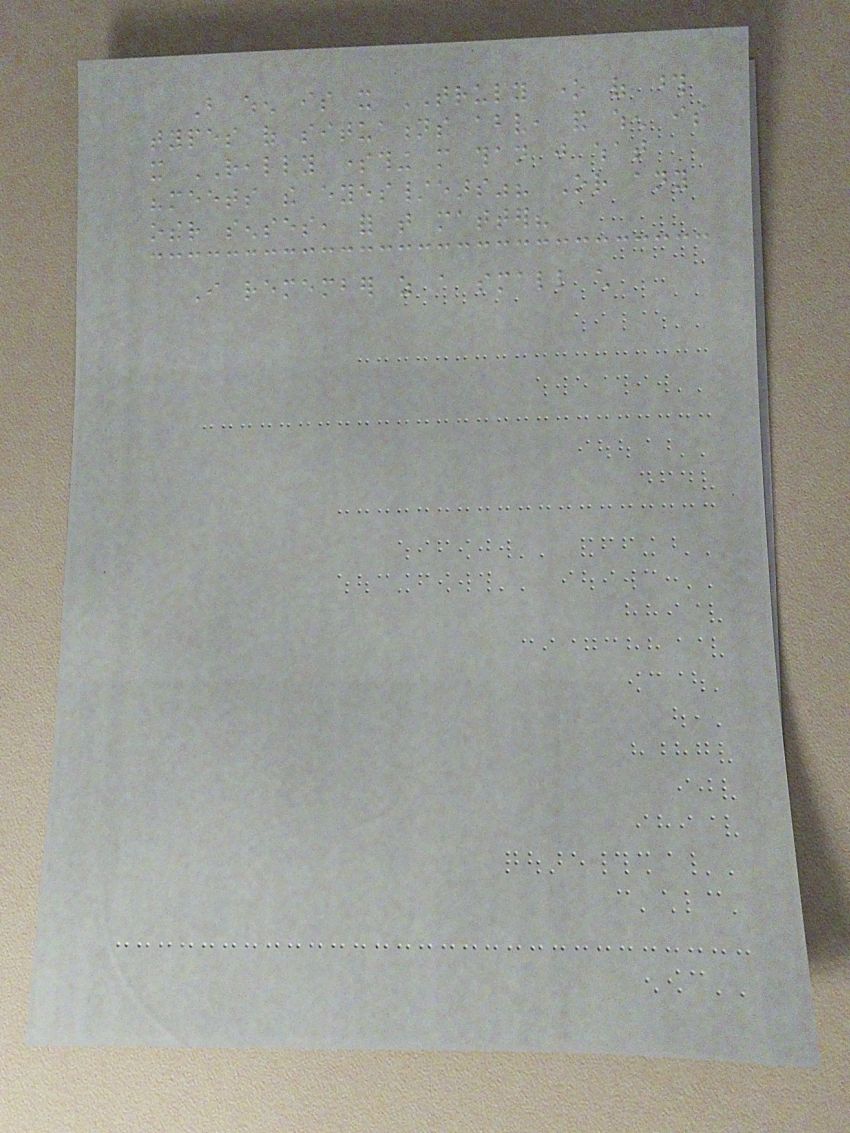But when is it TRULY one of those
types of situations above, and when is
it REALLY something more than just what
"meets the eyes/ears"? Or any
other senses, for that matter?
I remember as a small child
